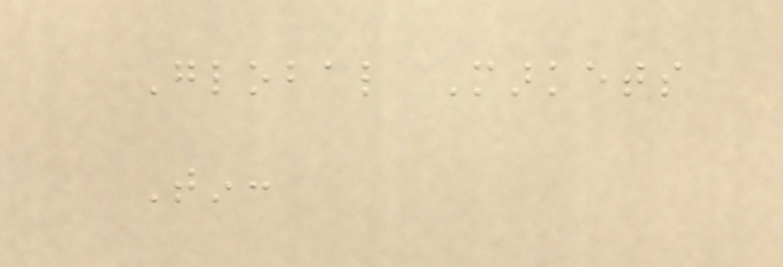Global Markets
Tin:
